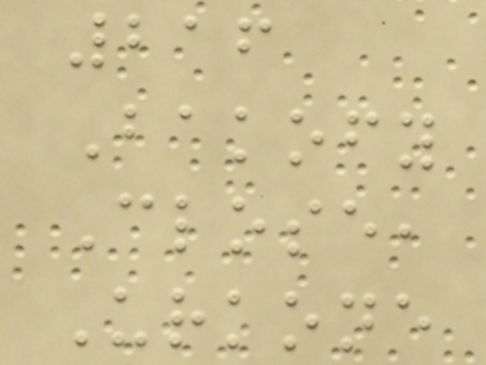216
Bakofy
Close,
Urkone
